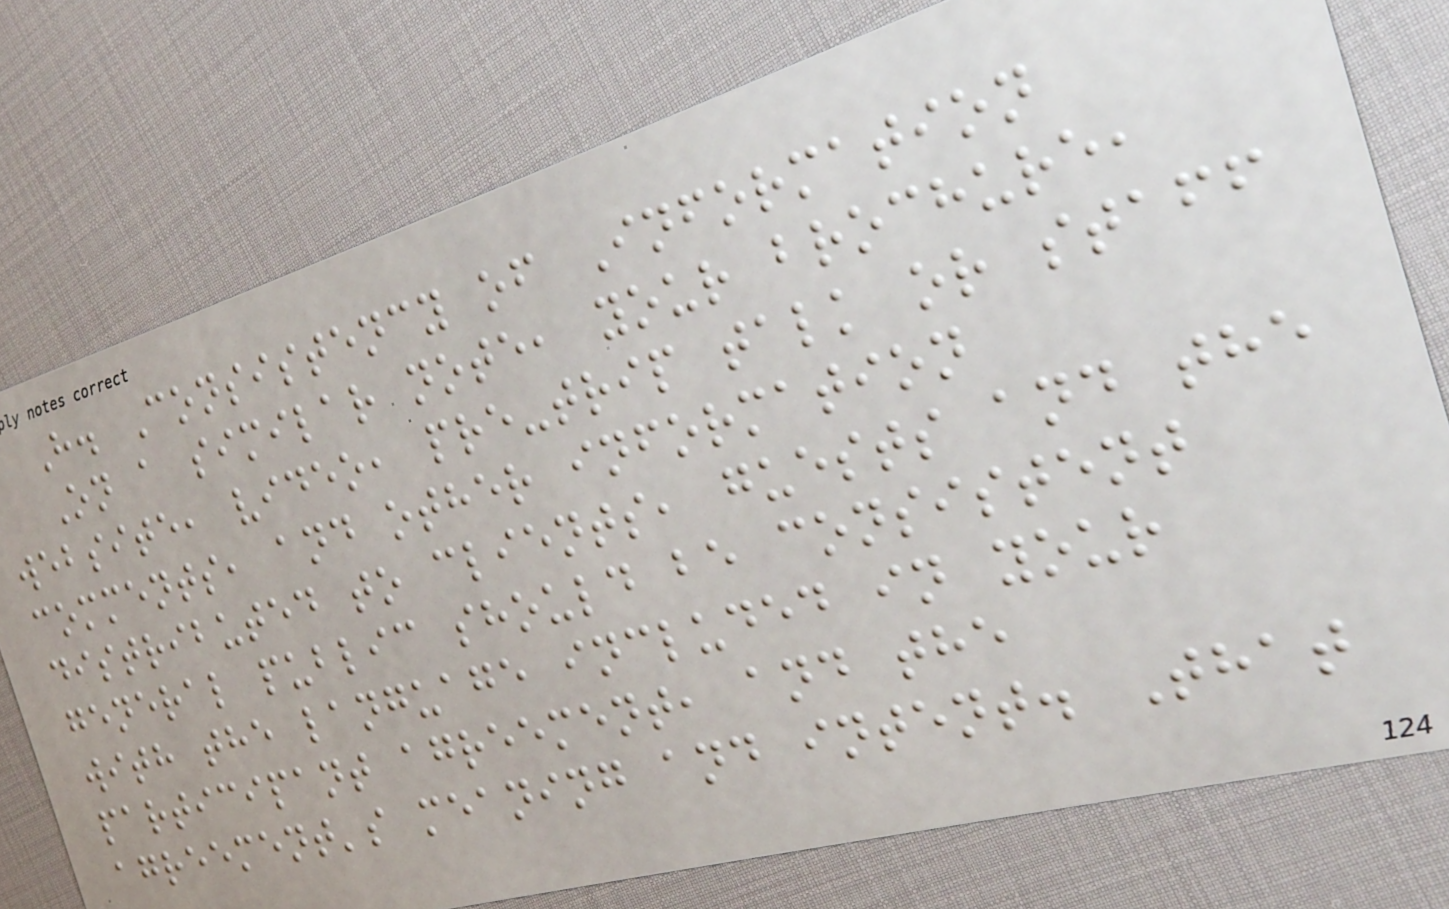H. Consistency of Information
On a similar note, your brochure,
website, video, pre-trip talk or staff
comments, and other information
distributed to clients, guests and the
general public should be consistent
with the language included in your
participant agreement, and the
agreement's meaning and intent. That
